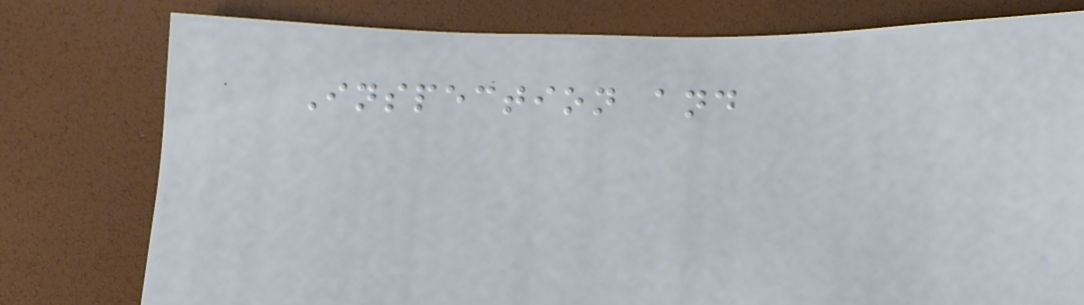Inspection and
